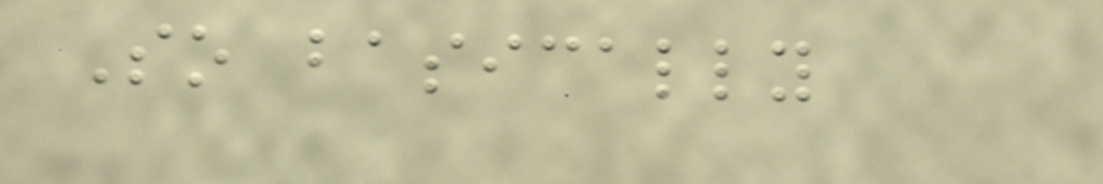So basically
